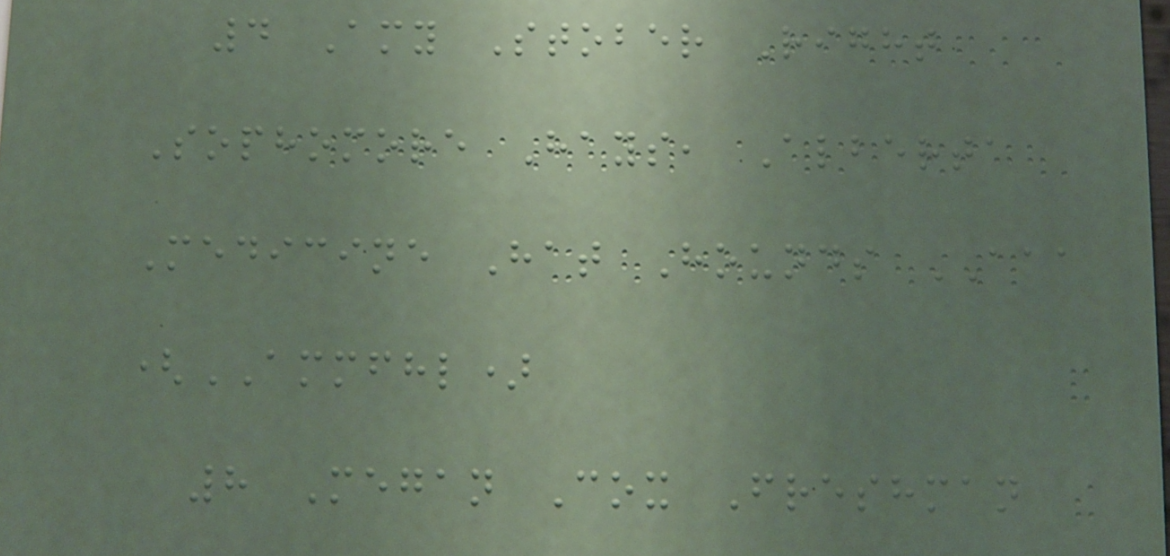4 Amy Stober Right
Sophomore Hays, Alberta
Medicine Hat Hounds AAA
(AMMFHL)
8 Megan Cox Freshman
